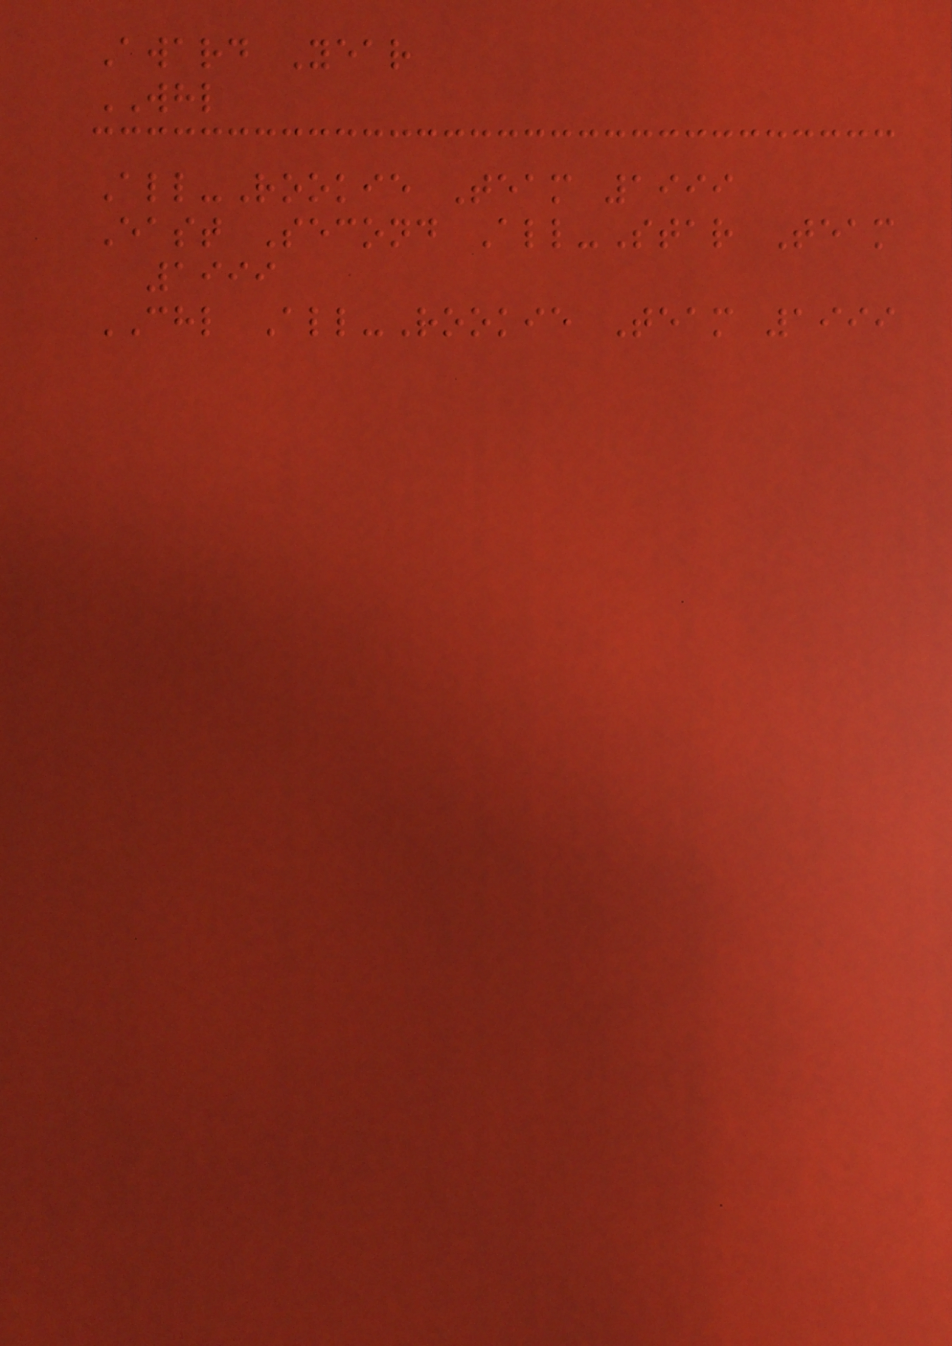Award Year
WHL
All-Rookie Team 1999
East Second All-Star Team
1999
CHL All-Rookie Team 1999
